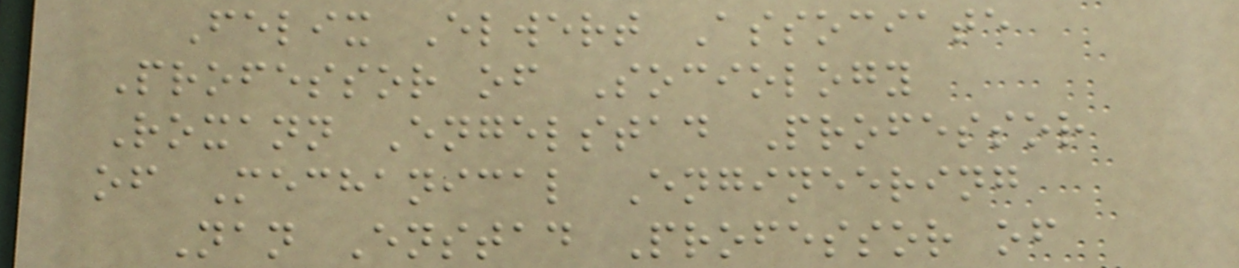Felix Elwert Associate
Professor of Sociology
Roxann Engelstad Professor
of Mechanical Engineering
Nan Enstad Professor of
